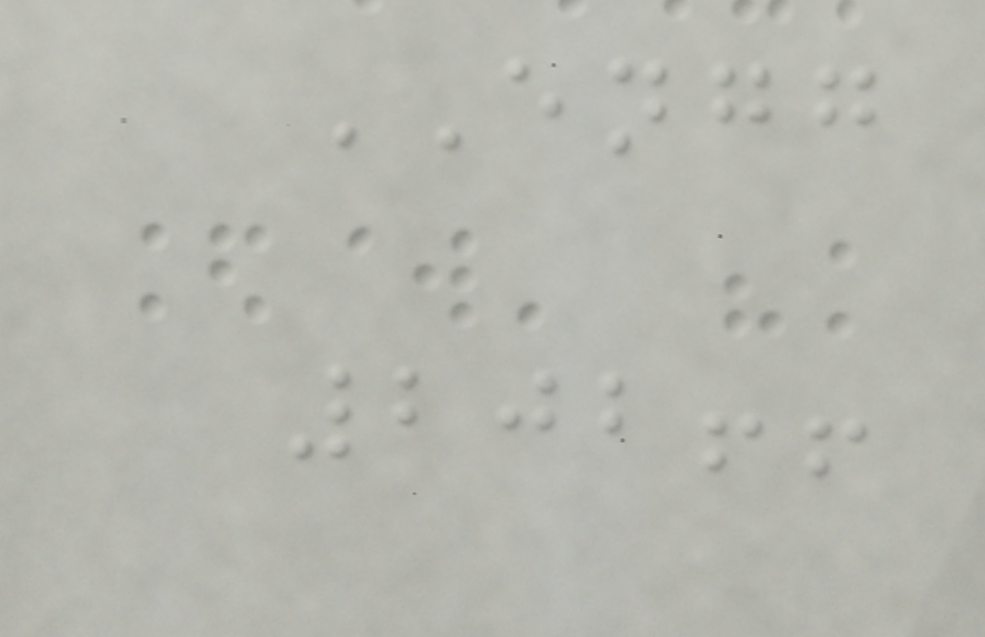ENGG
202!!
